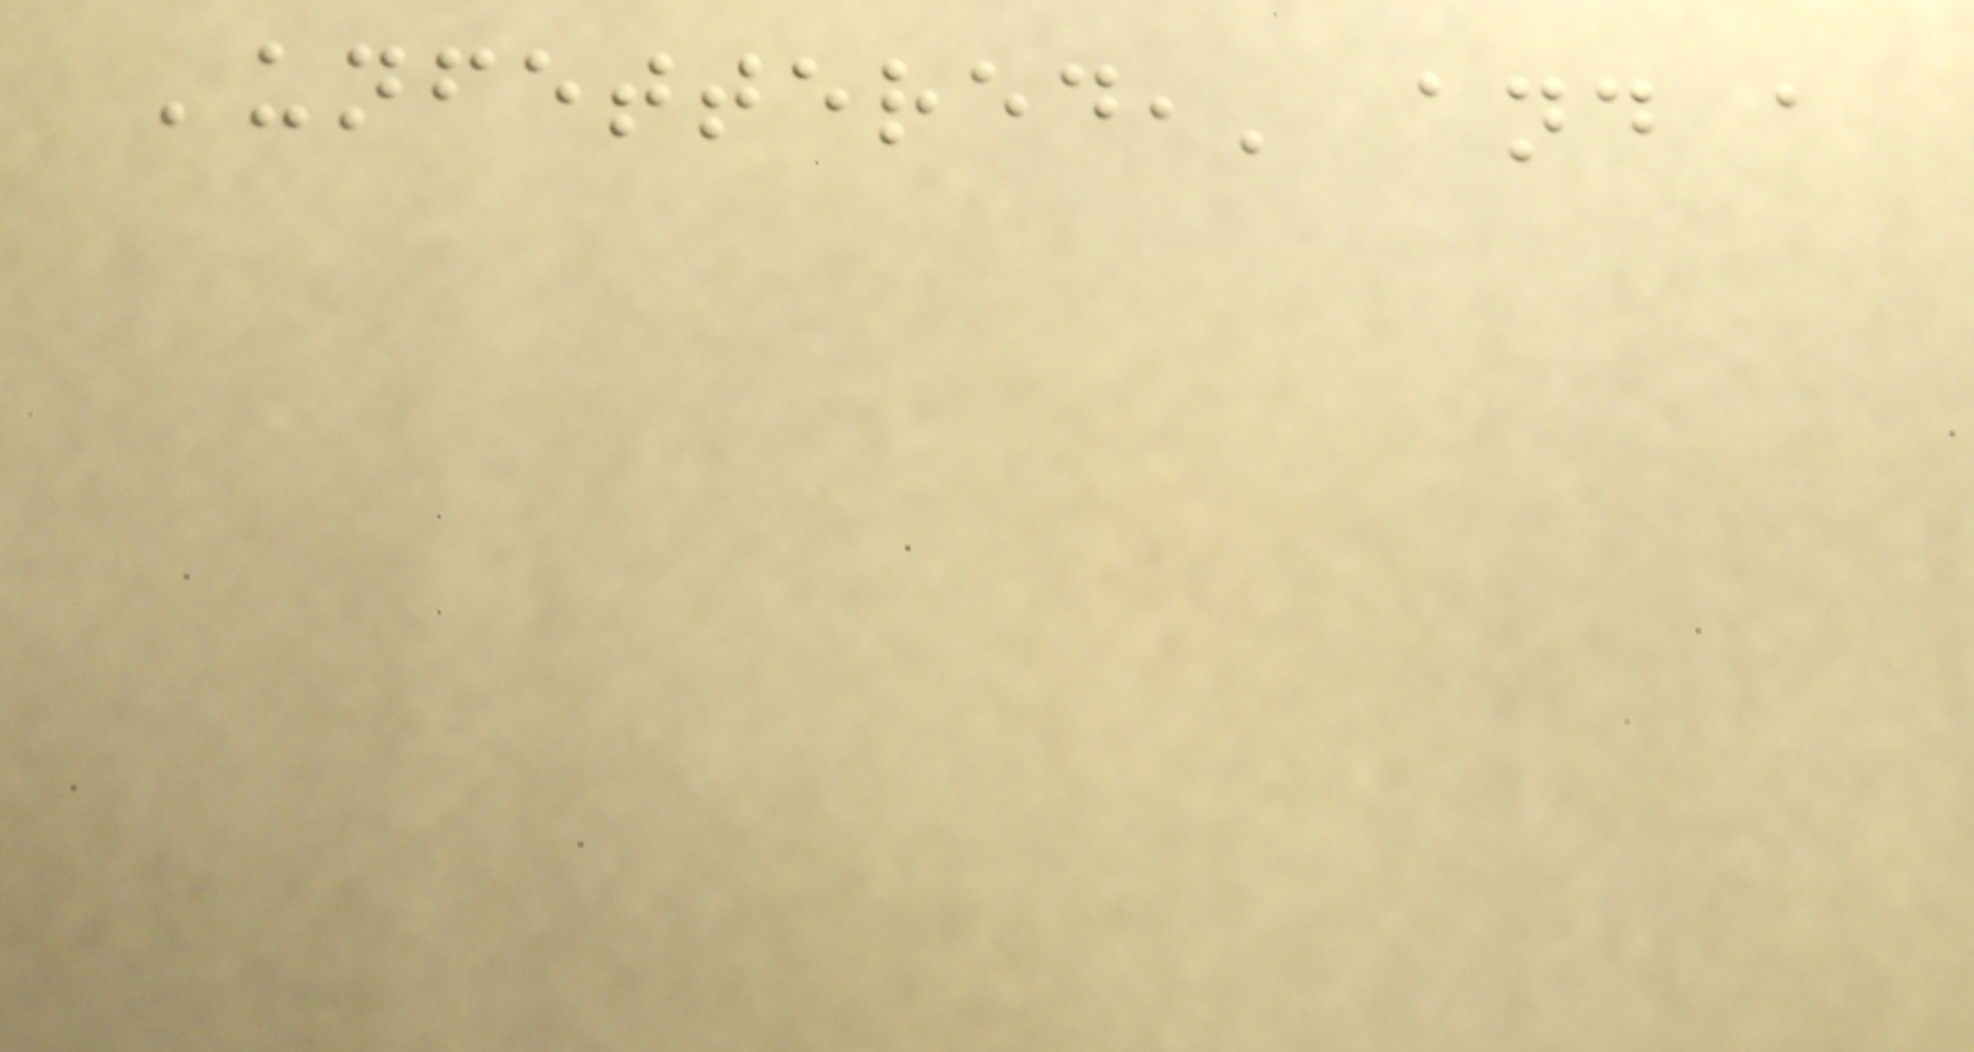'unfettered,' and a
